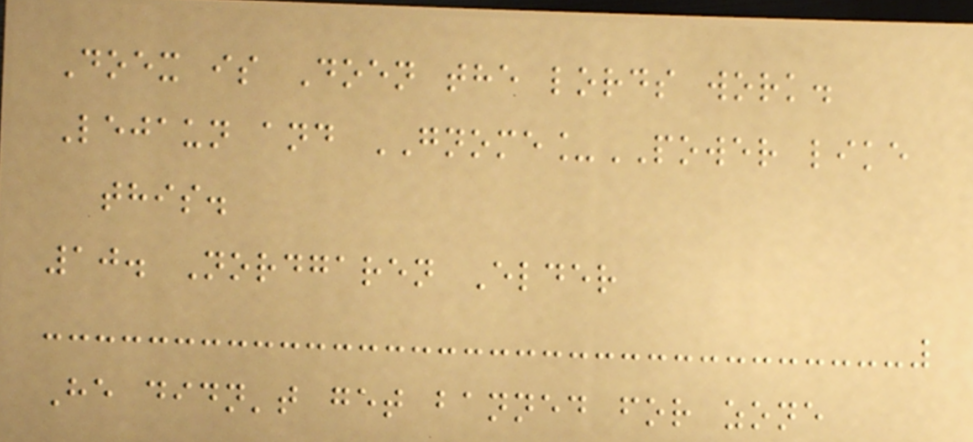Doex is Doen the lords work.
Lejaun and GNOME_POWER like
this.
10. Nordgaren Elder
He didn't get banned for zone
